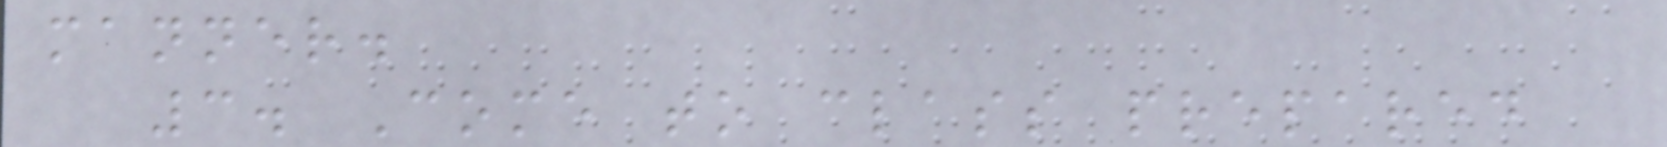manner.
3. Come to class prepared
